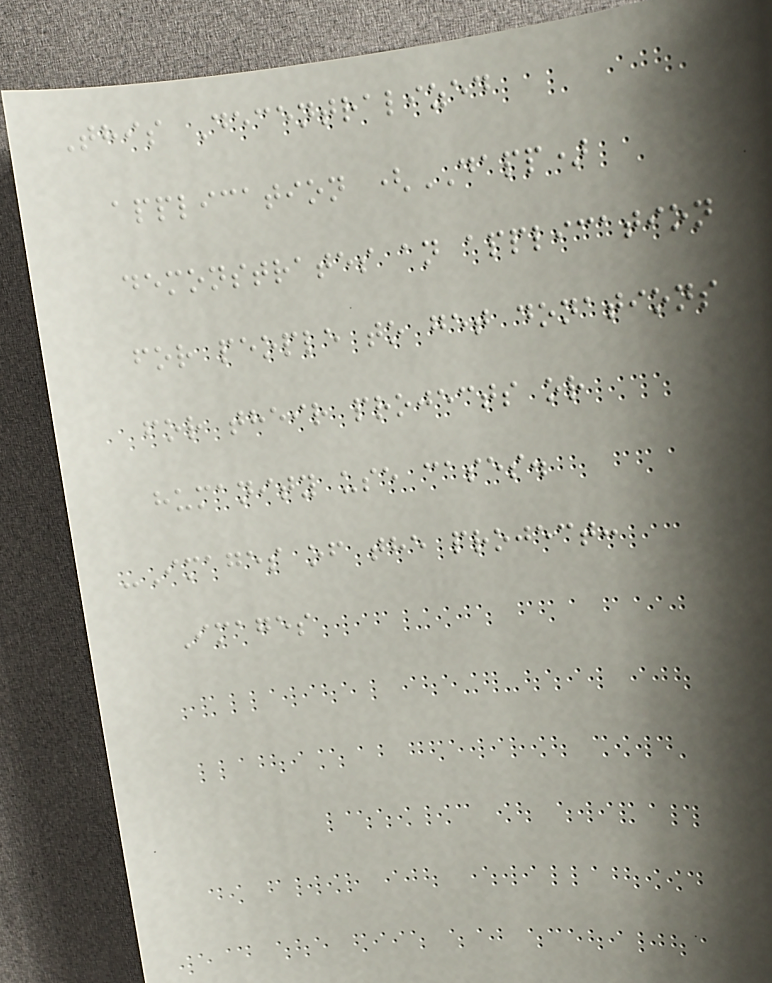This Decentralized
application (DAPP)
demonstrates an application
for people to get donations
for their projects or
humanity use cases.
-Images of the project:
Images
